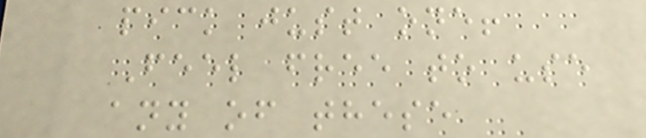pick just one!
Feel free to use
any of these
